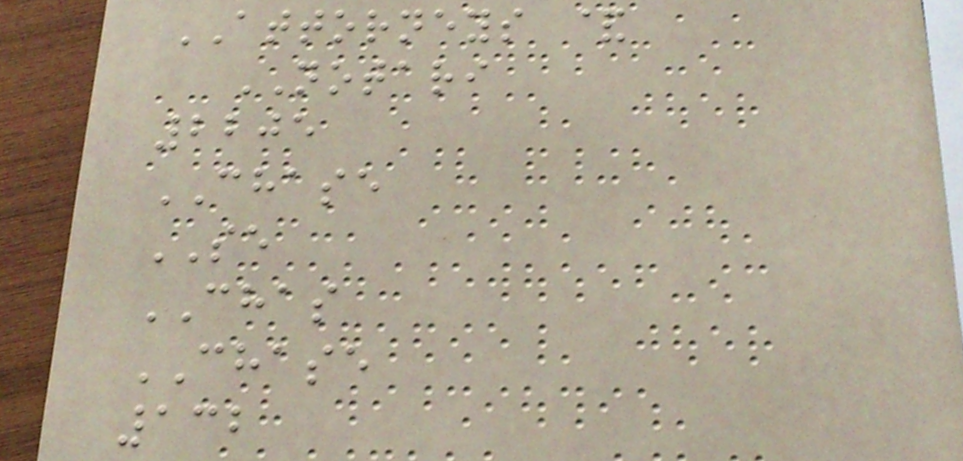ATTORNEYS &
NOTARI
2205
CHASE
SE
CHAS
CHASE
132
